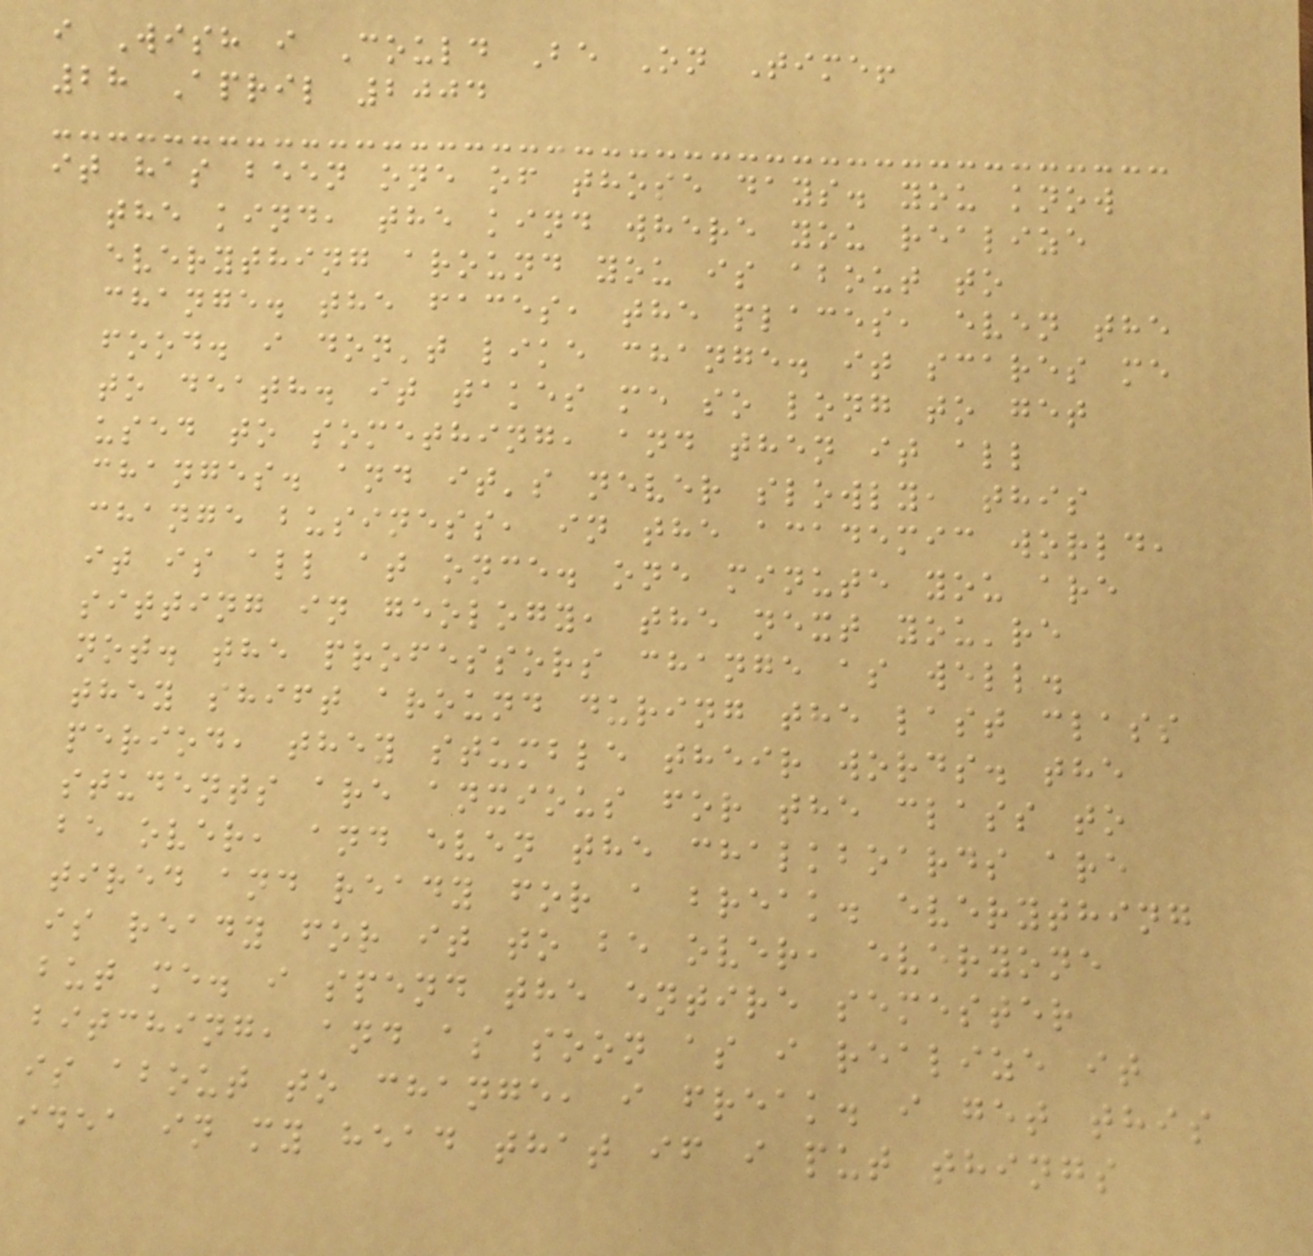i Wish i Could Be On Time!
28 April 2004
it has been one of those days. you know
the kind, the kind where you realize
everything around you is about to
change. the faces, the places, even the
food. i don't like change. it scares me
to death. it takes me so long to get
used to something, and then it all
changes. and it's never slowly, this
change business, in the academic world,
it is all at once. one minute you are
sitting in geology, the next you're
not. the professors change as well.
they shift around during the last class
period, they stumble their words. the
students are anxious for the class to
be over, and even the chalkboards are
tired and ready for a break. everything
is ready for it to be over, everyone
but me. i spend the entire semester
bitching, and as soon as i realize it
is about to change, i freak. i get this
idea in my head that if i put things
